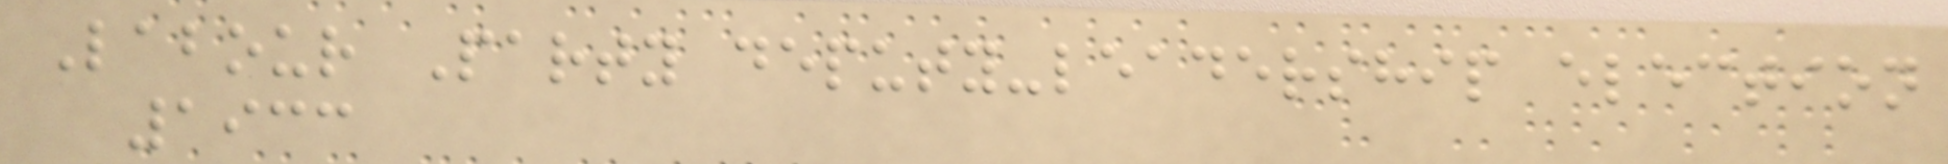Labour Party deputy-leadership election
1933
